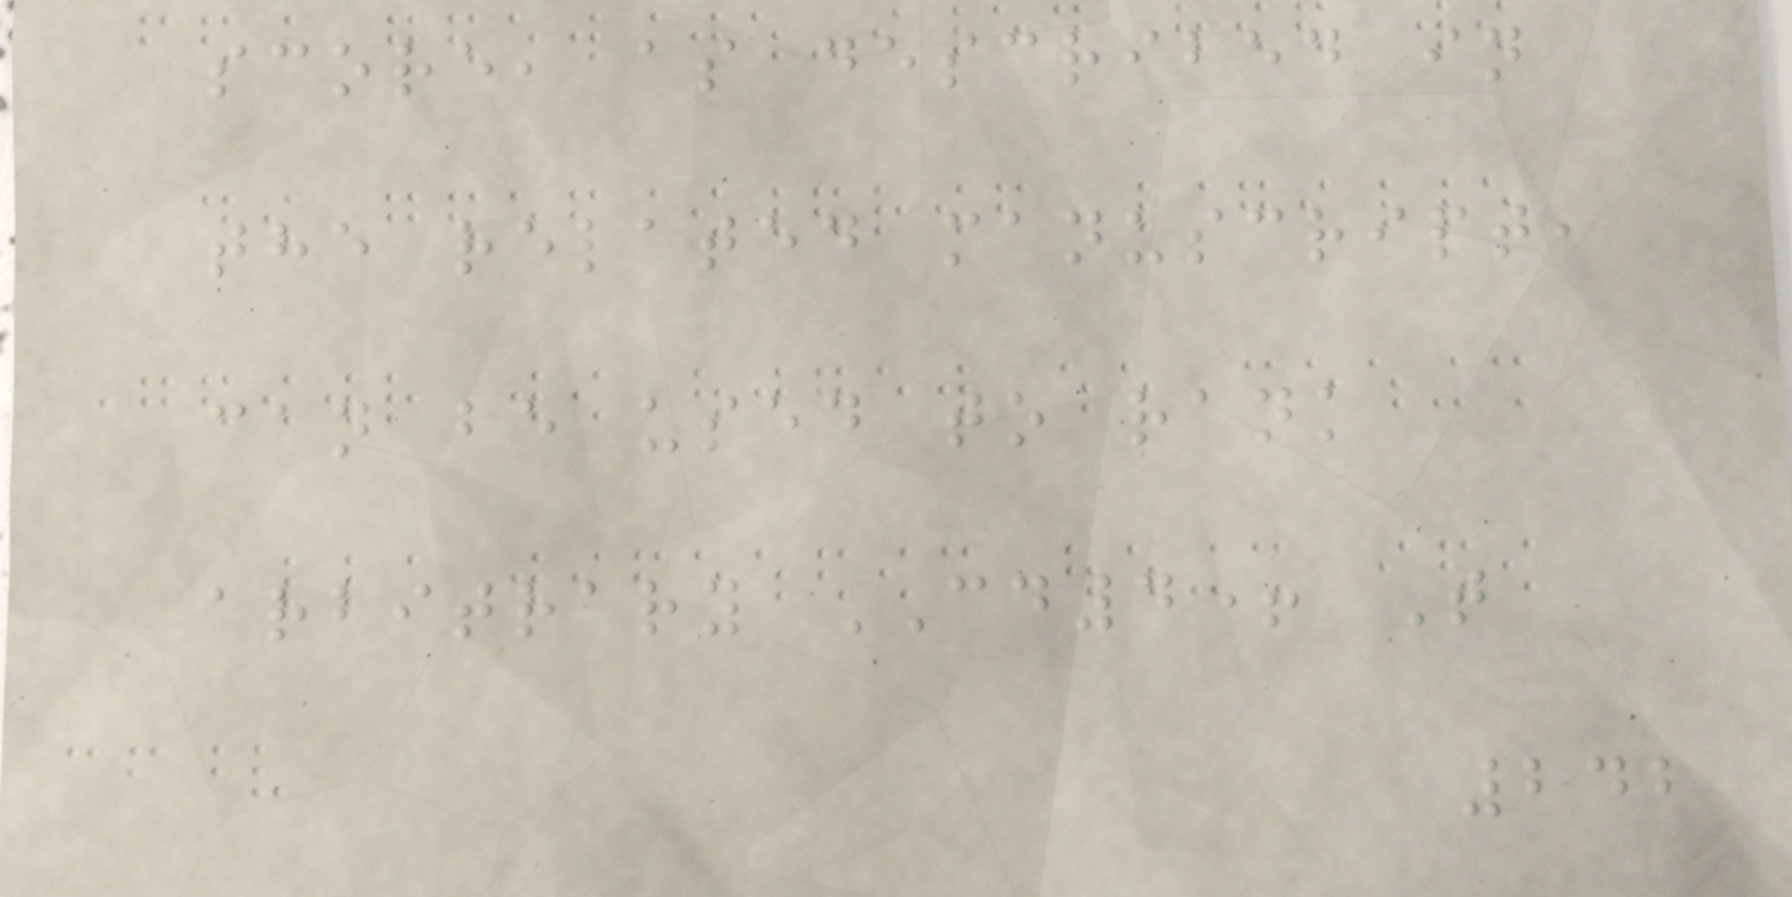score, as described in
the related manuscript,
can be used to rank
arbitrary CD4+ T
242
